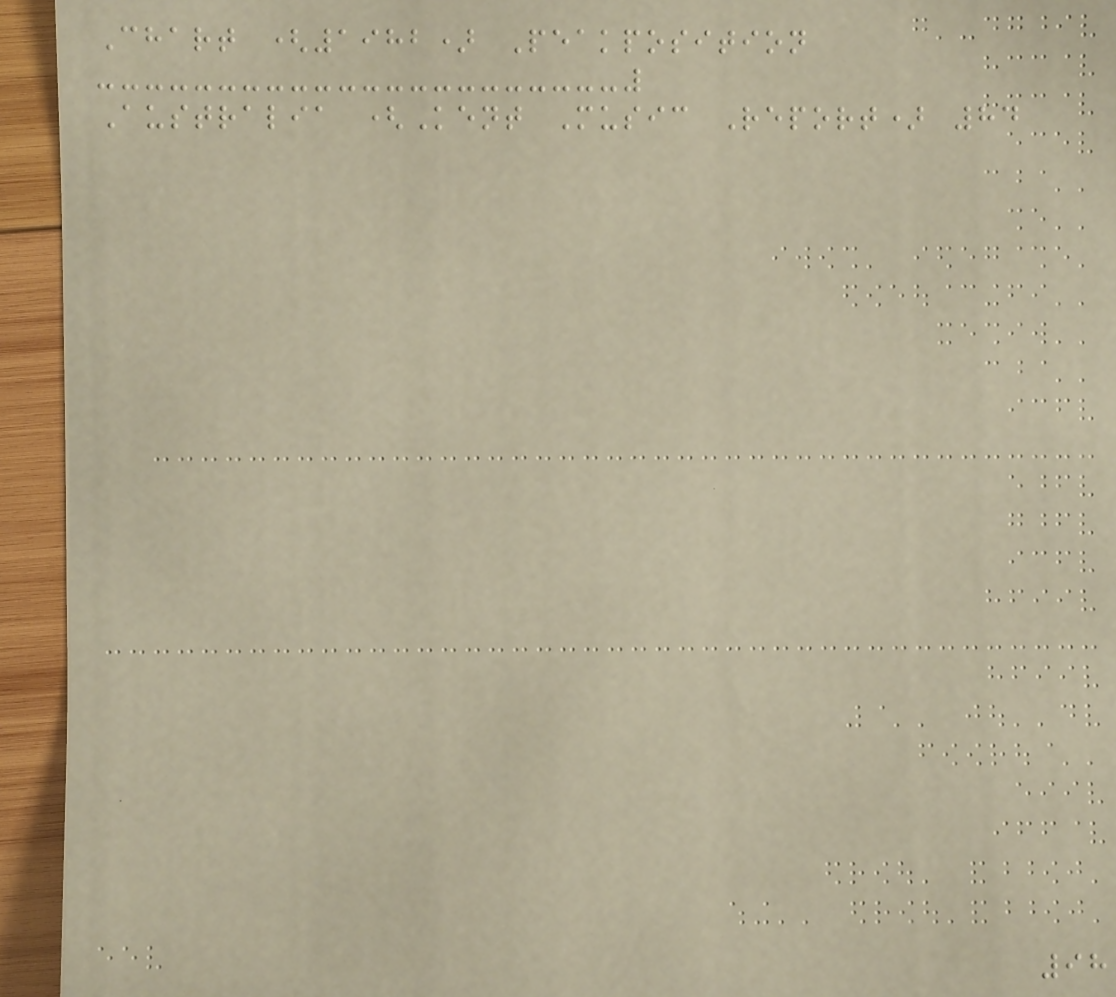Chart (1982) Peakposition
Australia (Kent Music Report) 84
98
